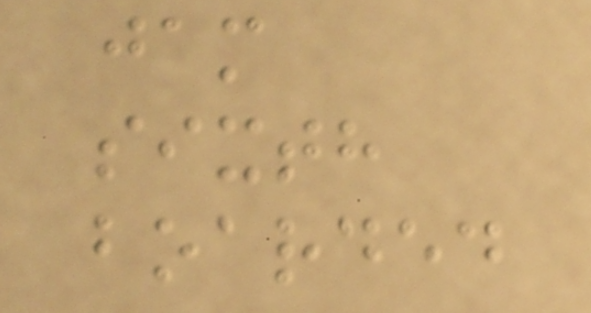jam
sixth
boarded
